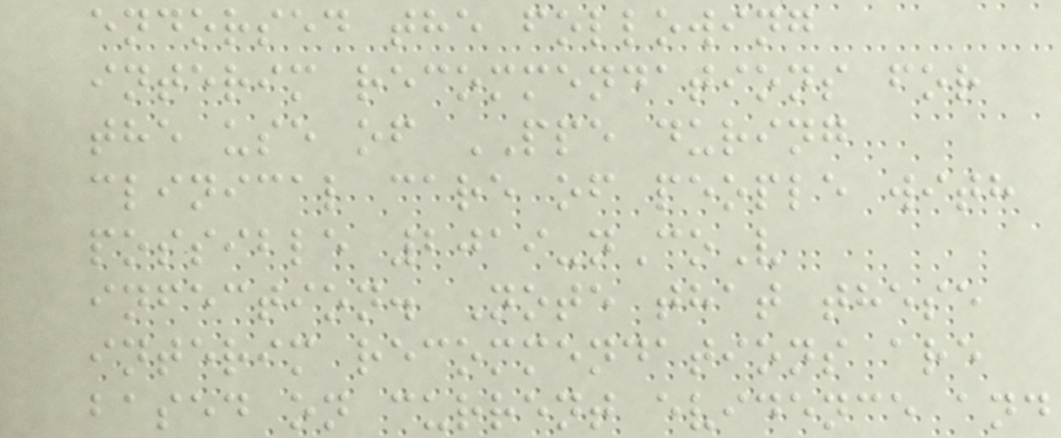endorsed the following
interim recommendations for
the use of PPE during
clinical care of people with
possible 2019-nCoV
infection. Note that these
interim recommendations are
based on current evidence and
